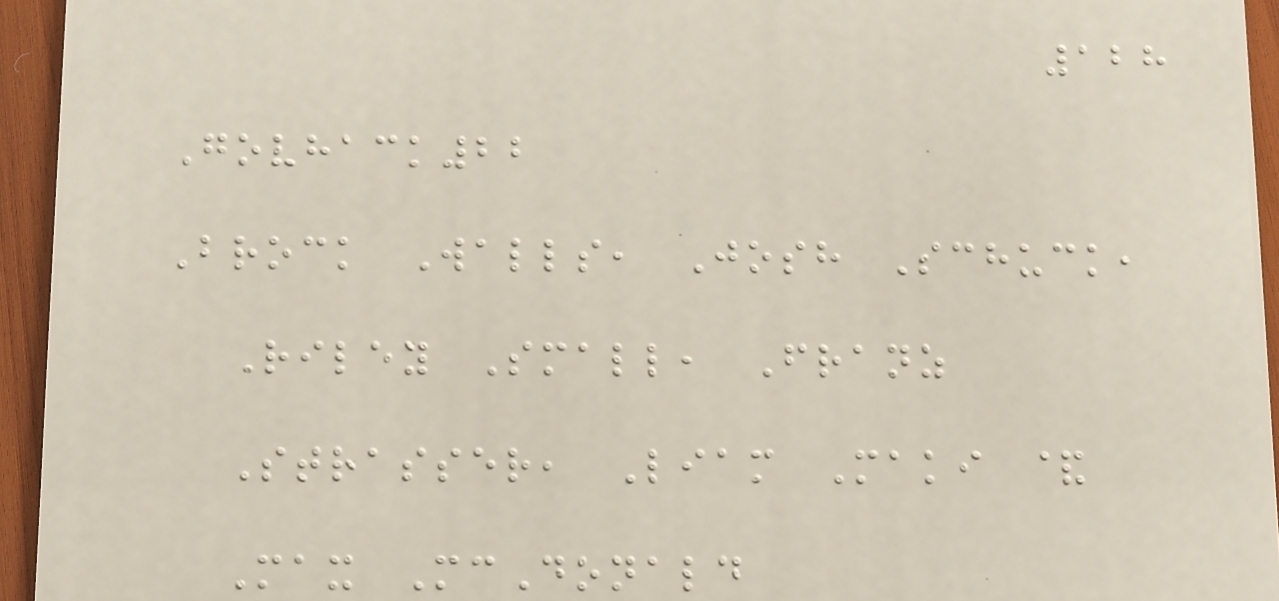128
Govhack22
Brock Walls, Josh Schuck,
Riley Small, Franz
Strasser, Liam Maki &
Max McDonald
